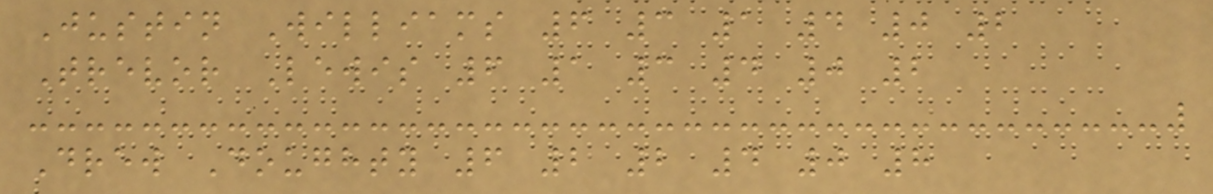Justin Williams 6 3 1 4 0 2
Trevor Lewis 6 1 3 4 0 2
Drew Doughty 6 2 2 4 0 8
